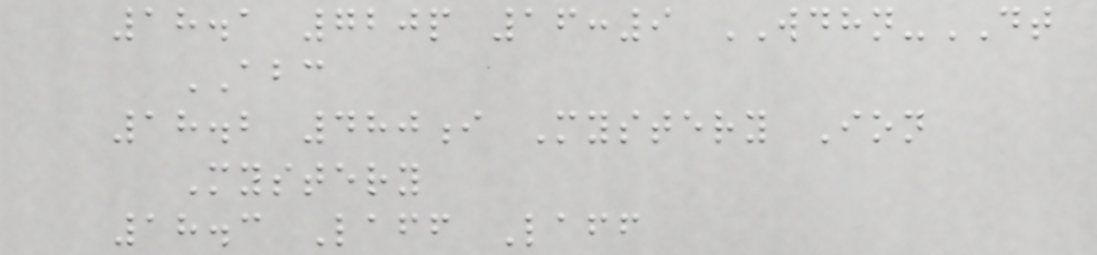18.1 720p 16:9 WDHN-DT
ABC
18.2 480i Mystery Ion
Mystery
18.3 Laff Laff
